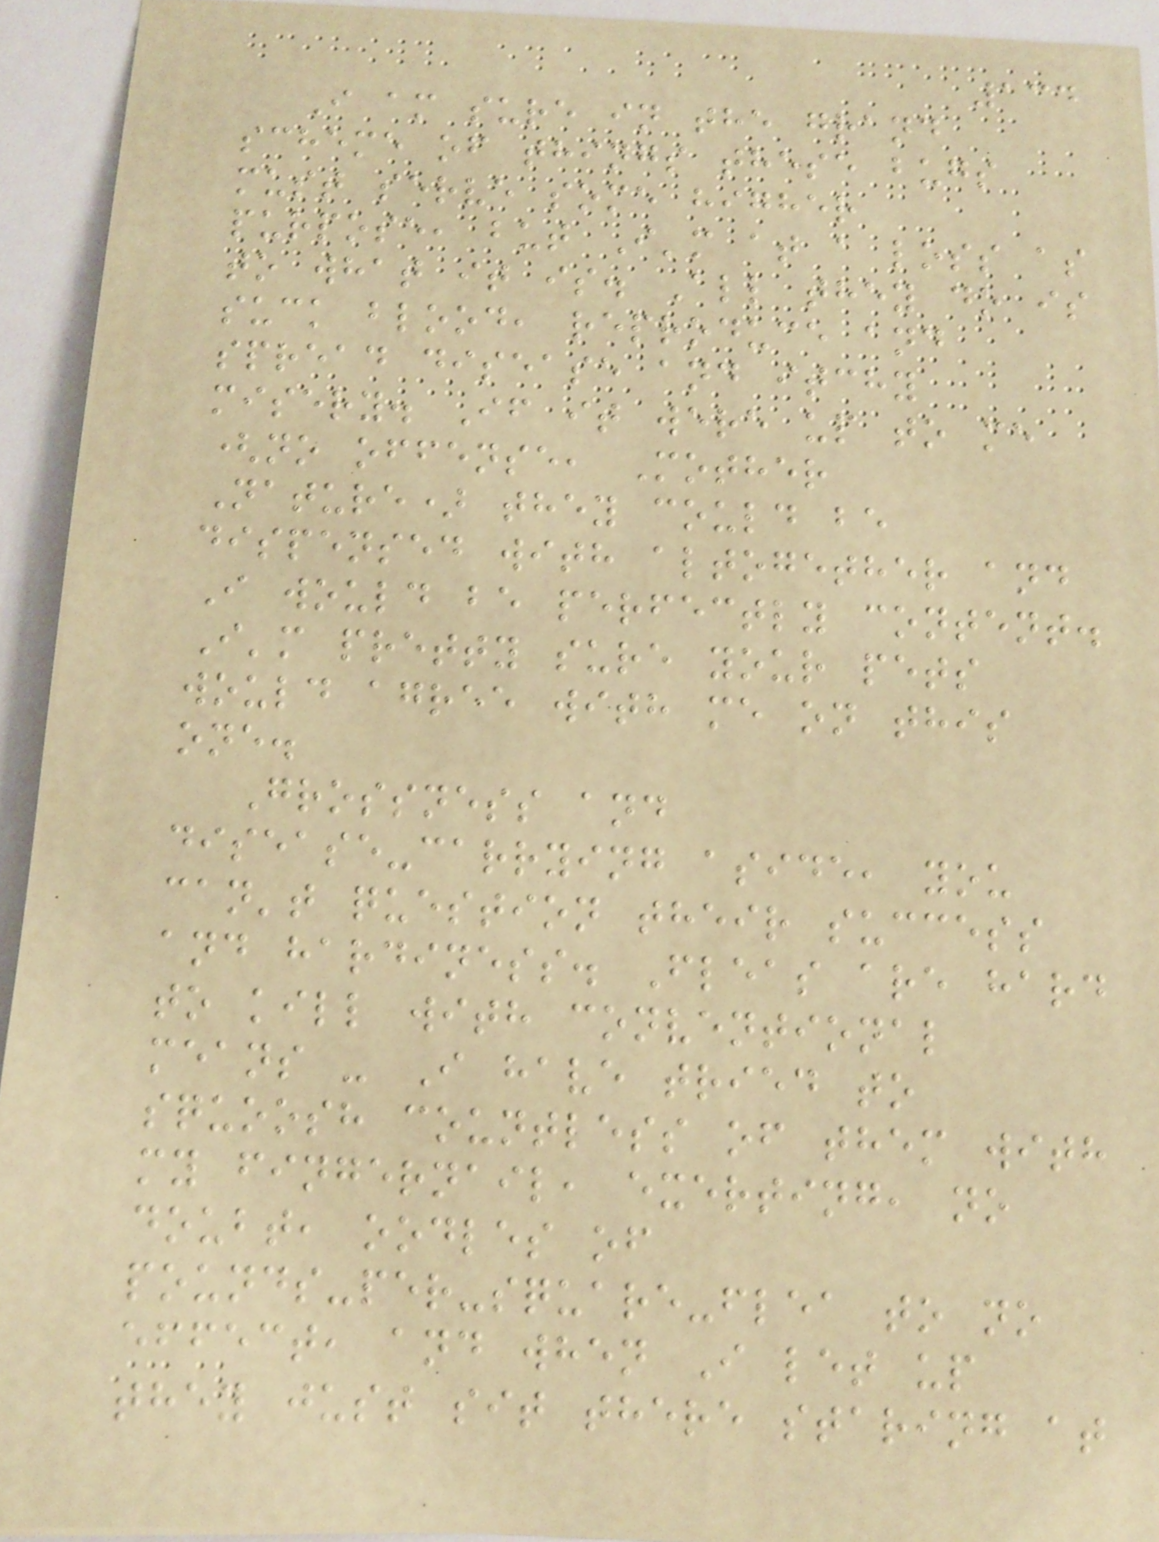134
I am sure in the grand
scheme of things these bugs
must serve some higher
purpose, but I'm at a loss as
to what it is. All they do is
suck blood, reproduce and
spread disease and itchy
misery. If it were up to me
(no offense, Mother
Nature) they could be
dispensed with altogether and
I would be perfectly content.
I'm pretty sure your pets
would agree with me on this
one.
Grossness and
disease-carrying aside, you
can't question their success
and hardiness. Fleas are hard
to kill with conventional
means - I have tried to
squoosh countless of them with
my fingernail, exerting, no
doubt, oodles of
pounds-per-square-flea to no
effect, and when I let up
they just sit there staring at
